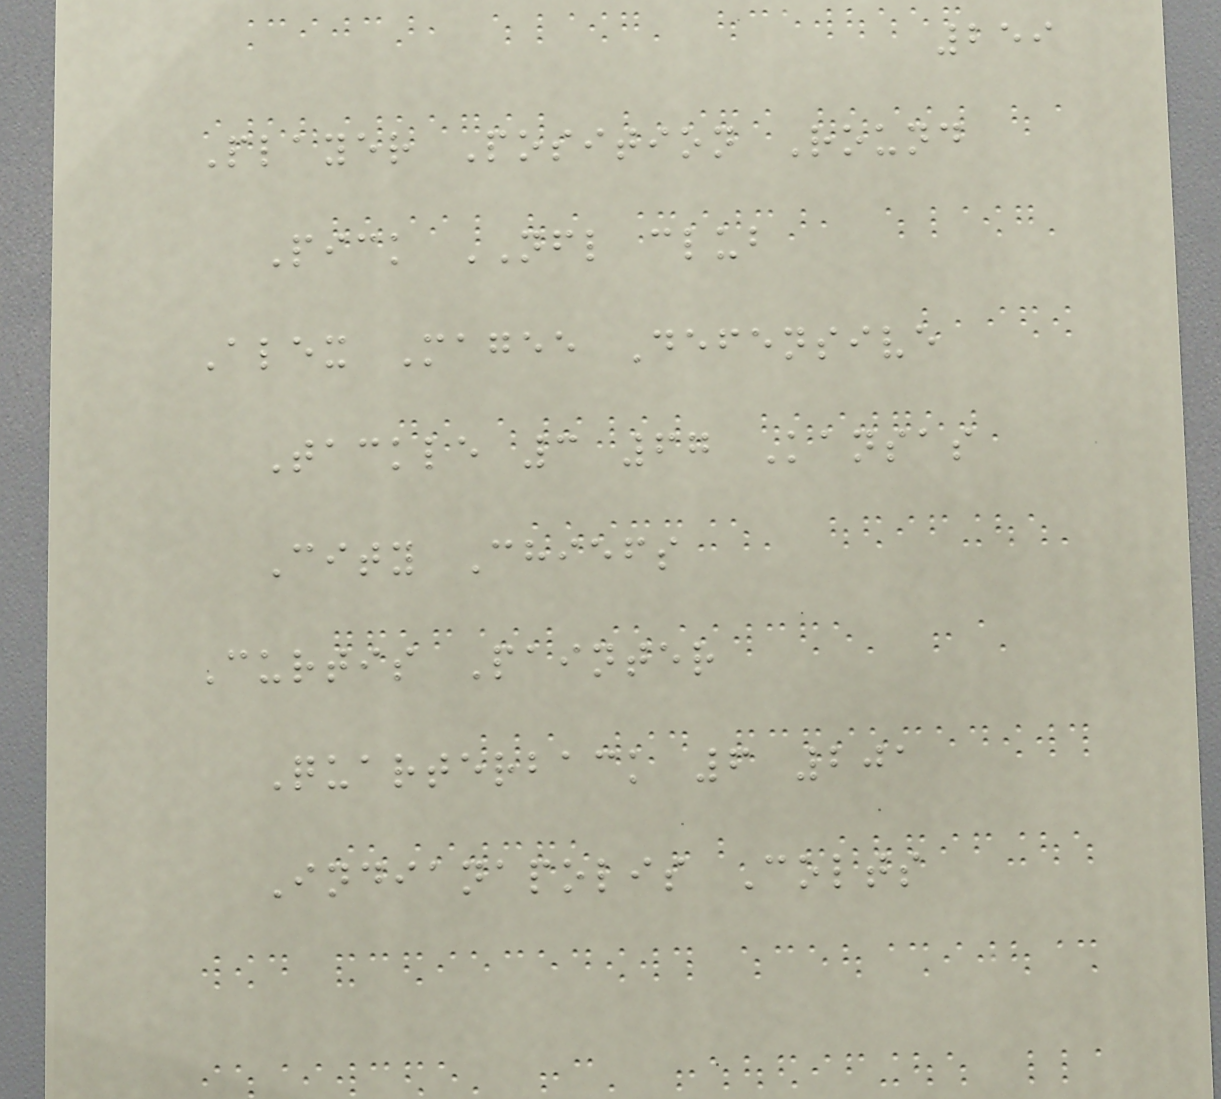259
Player Position Round
Pick NFL club
Alex Magee Defensive
Tackle 3 67 Kansas
City Chiefs
Curtis Painter
Quarterback 6 201
Indianapolis Colts
